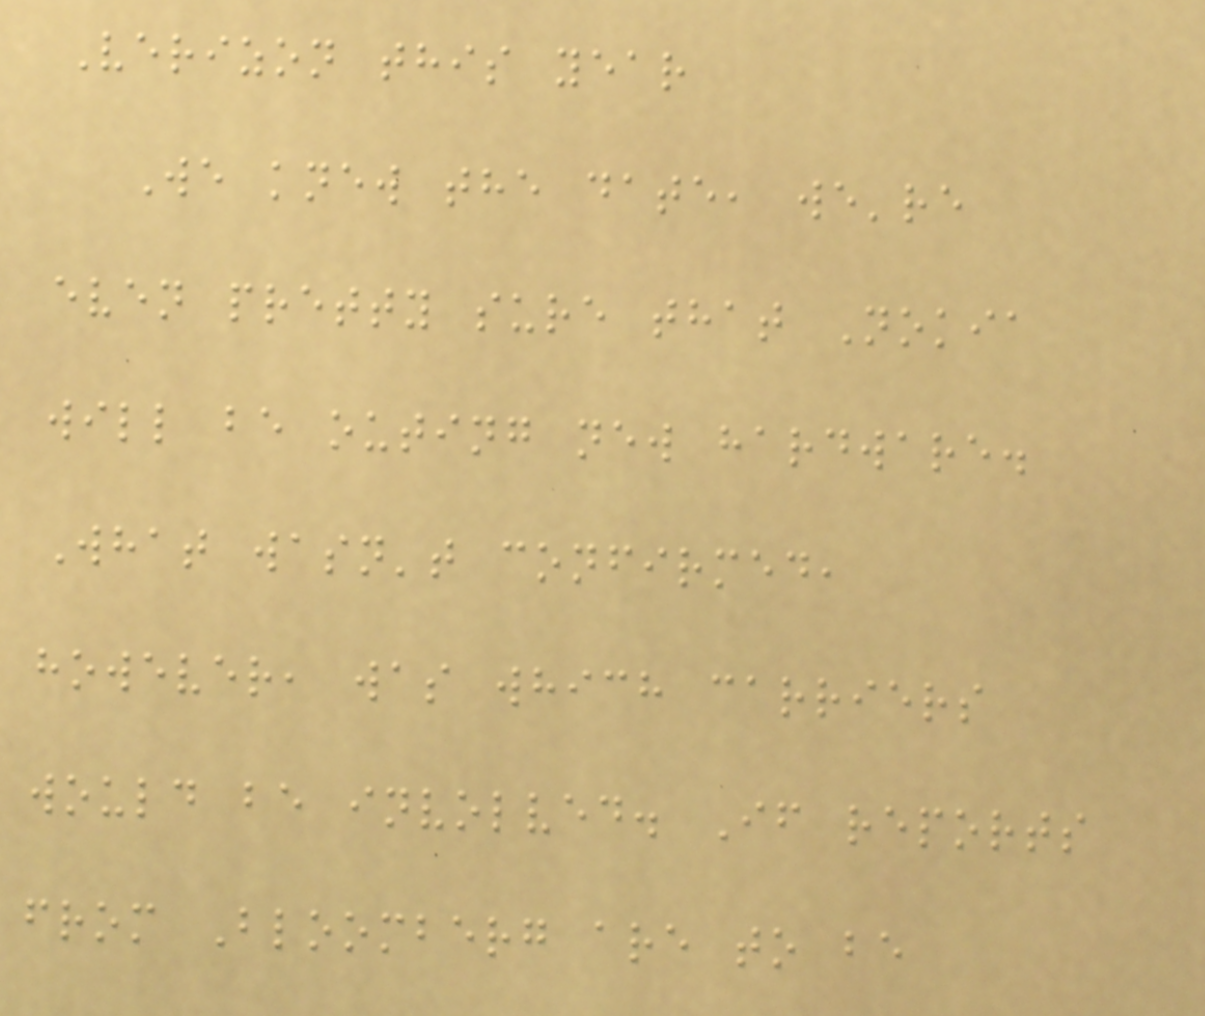Verizon this year
We knew the date, we're
even pretty sure that Nokia
will be outing new hardware.
What wasn't confirmed,
however, was which carriers
would be involved. If reports
from Bloomberg are to be
